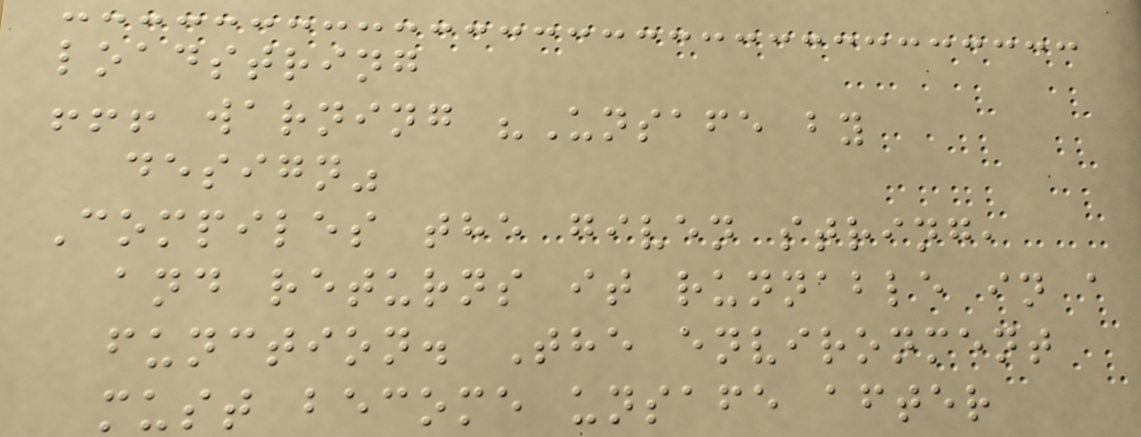loadstring
!!! warning "Unsafe by
design"
Compiles the given string,
and returns it runnable in a
function. The environment
must become unsafe after
